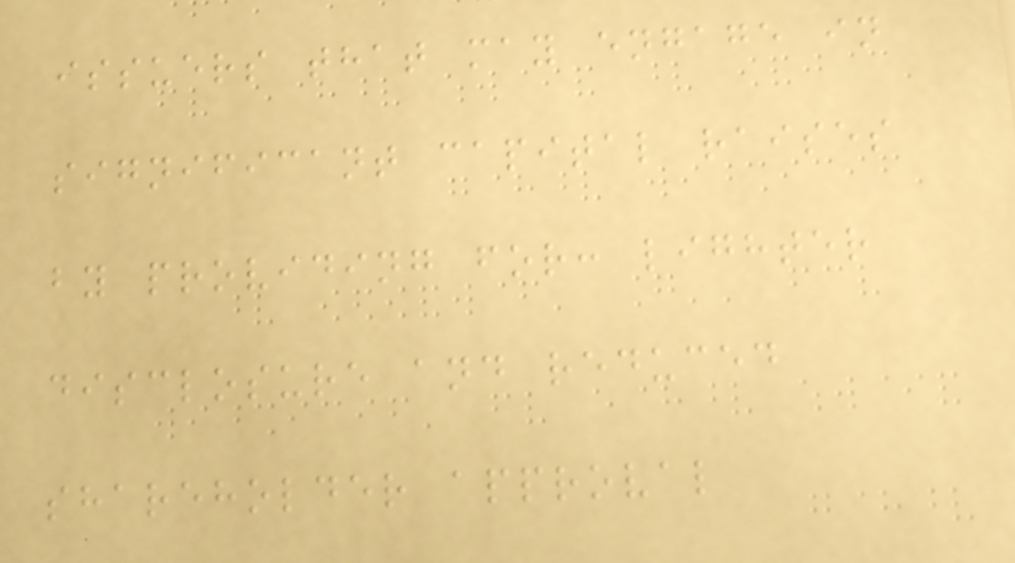issuers that may engage in
significant capital raises
by providing for: lighter
disclosure and reduced
shareholder approval
